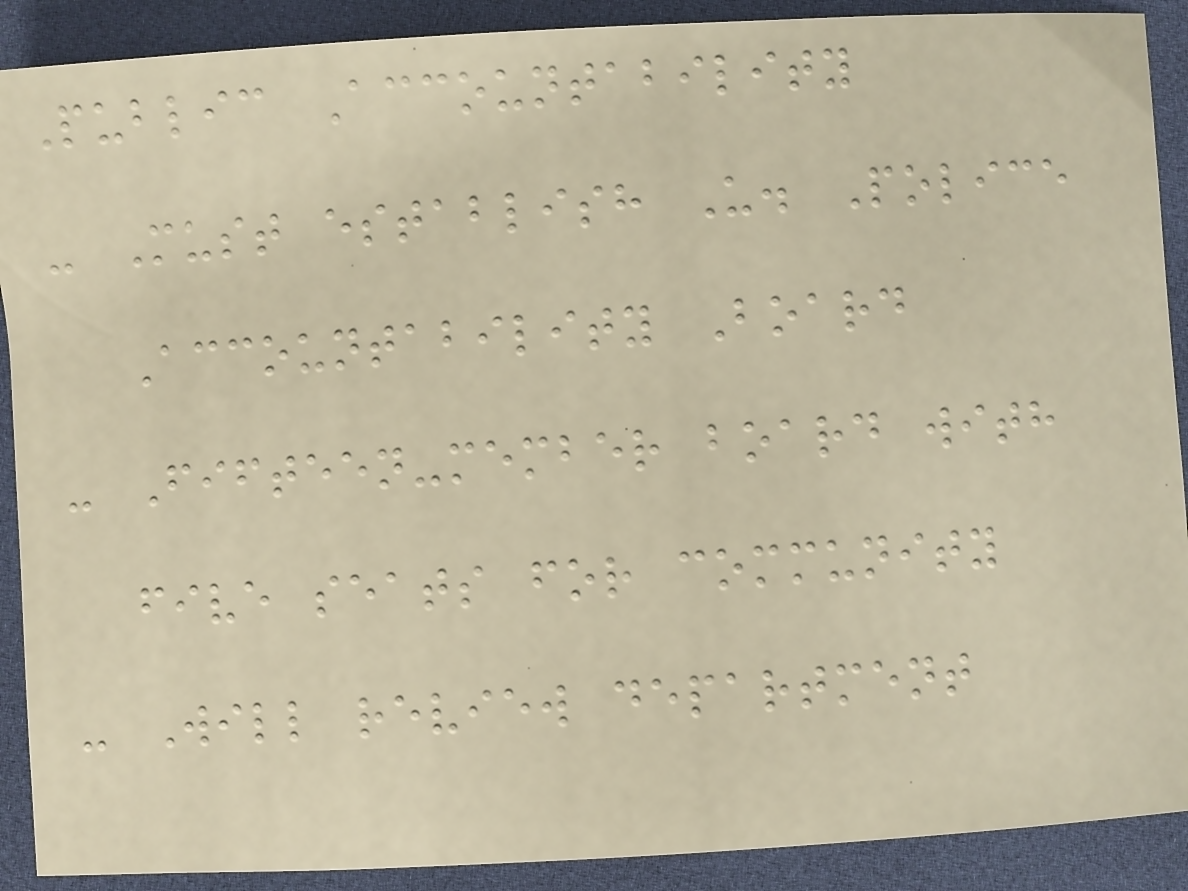Public Accountability
- Must establish U. Police
Accountability Board
- Fifteen-member board with
five seats for community
- Will review department
